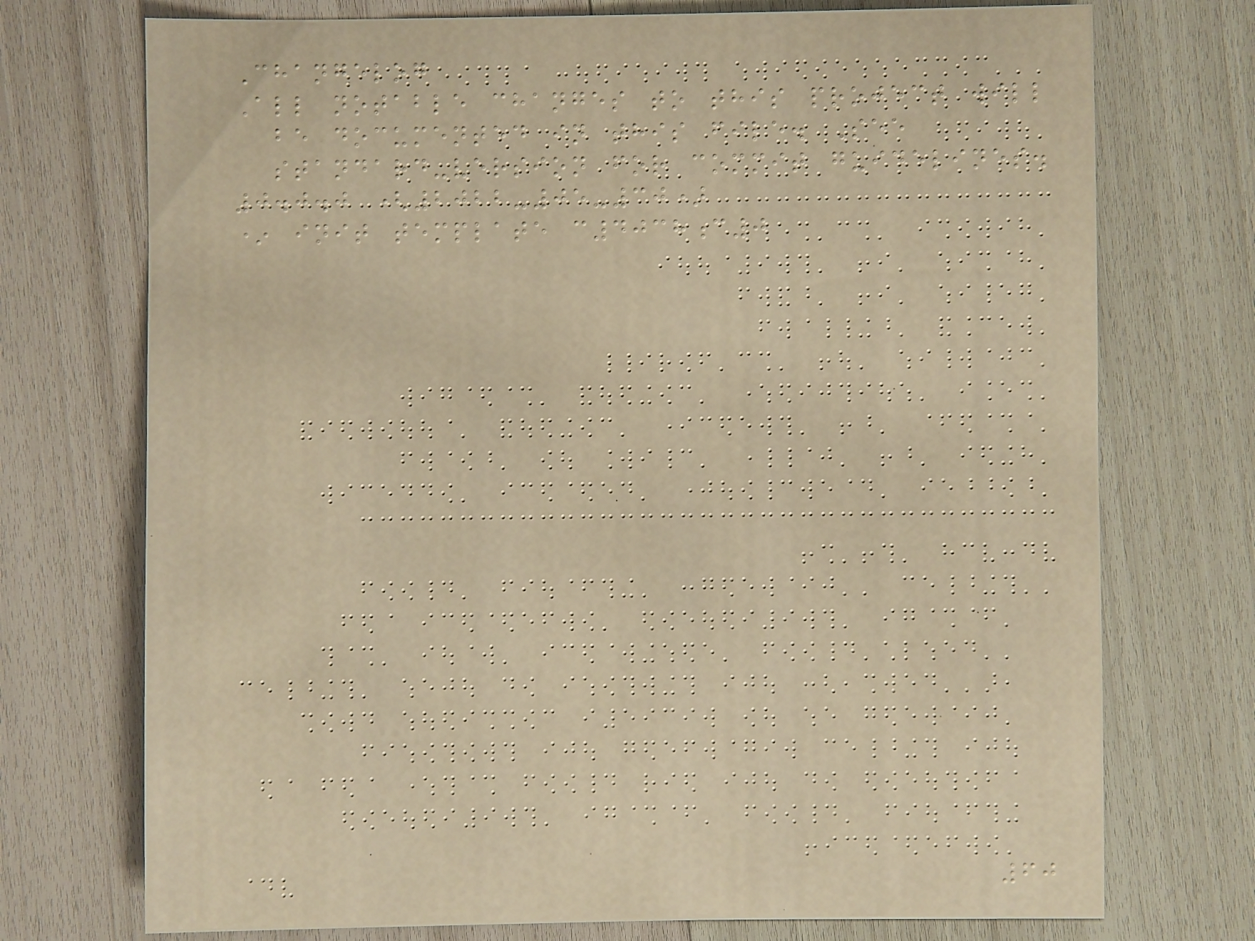Changelog
All notable changes to this project will
be documented in this file. See
standard-version for commit guidelines.
0.0.0 (2022-05-30)
* init template c4038c0
60
